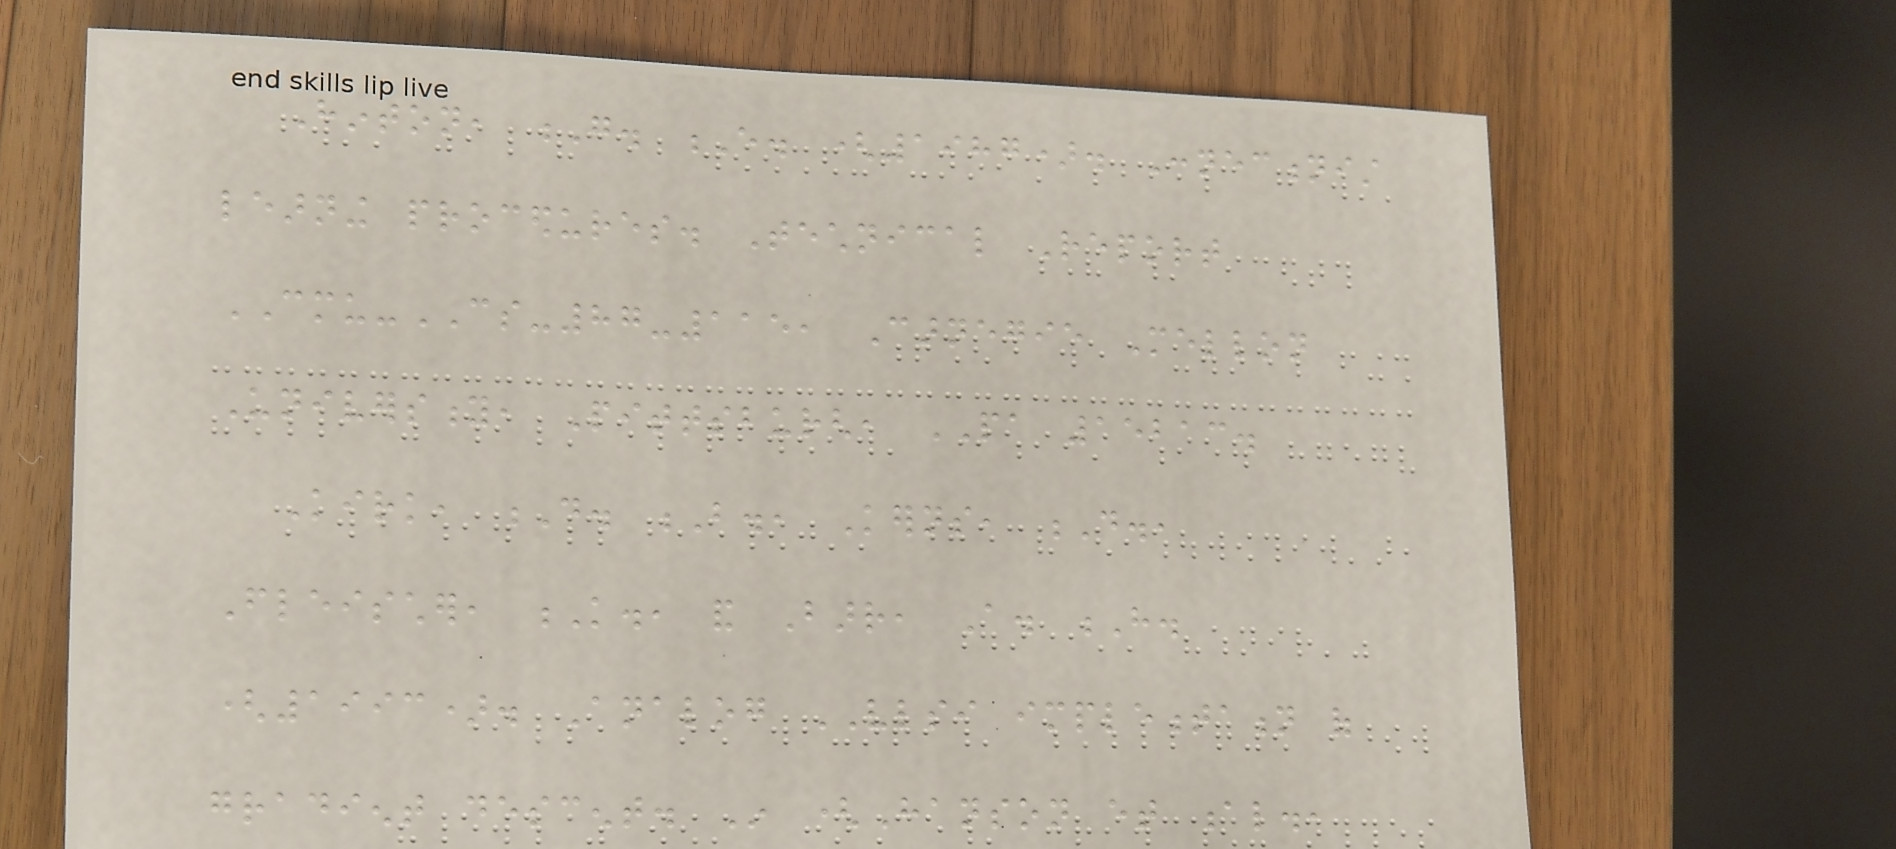Hinton, G. E. (1987). Connectionist
learning procedures. Technical Report
CMU-CS-87-115, Carnegie Mellon
University, Pittsburgh, PA 15213.
Kirk, D. B., Kerns, D.,
Fleischer, K., and Barr, A. H.
(1993). Analog VLSI implementation of
gradient descent. In (Hanson et al.,
